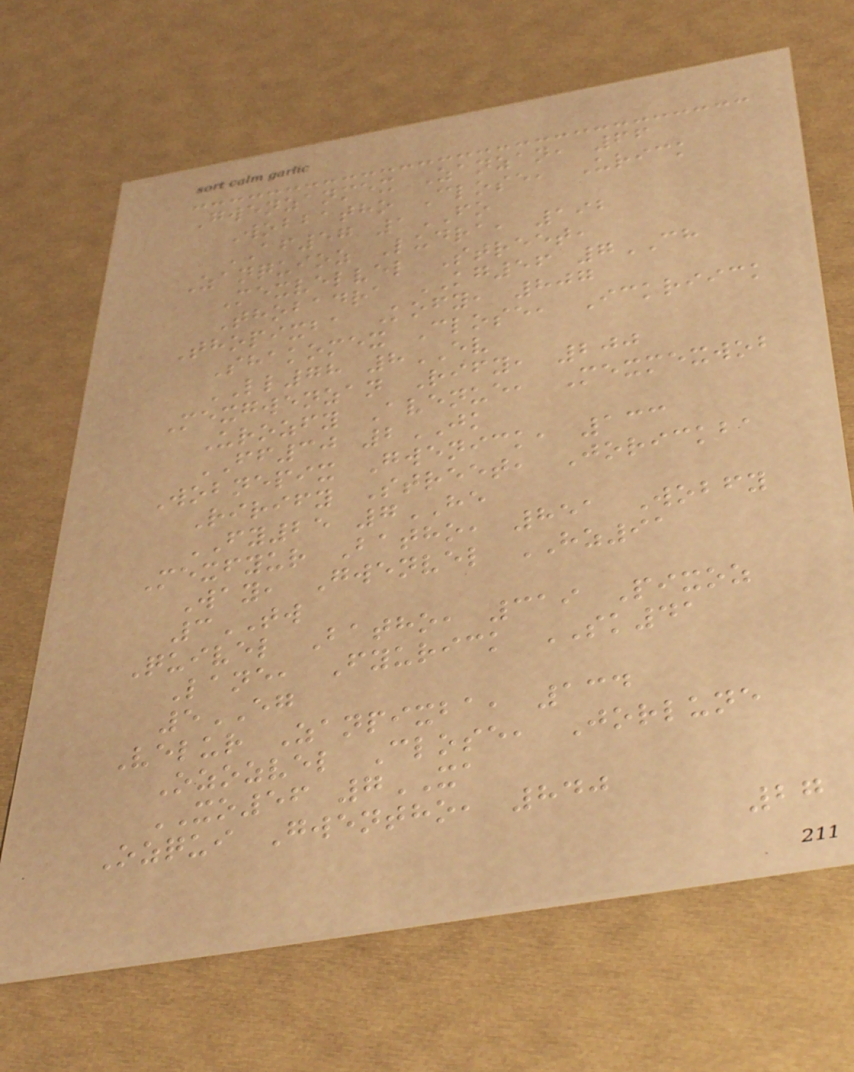Gwenzanmex Zanzan, 66
Wobbatho Close, Urick
AF57 1FO
Zanquioz Ludra, 192
Mexvelvel Street,
Thobadra KG56 7CH
Thopixba Kofy, 807
Shakomex Close, Ickriick
LL78 8EV
Mexgwenzan Rify, 200
Urozfy Avenue, Mexmexwob
FF30 2JK
Wobnepix Gwenick, 133
Rirify Street, Jorickba
FY25 7HE
Mexfyur Batho, 851 Wobfy
Way, Gwenvel HZ91
3TW
Quivel Batho, 319 Pixoz
Lane, Fyurick SK41
5EG
Velur Zanpixba, 134
Ozozvel Close, Jorlune
XO56 7XA
Ozqui Gwentho, 840
27
